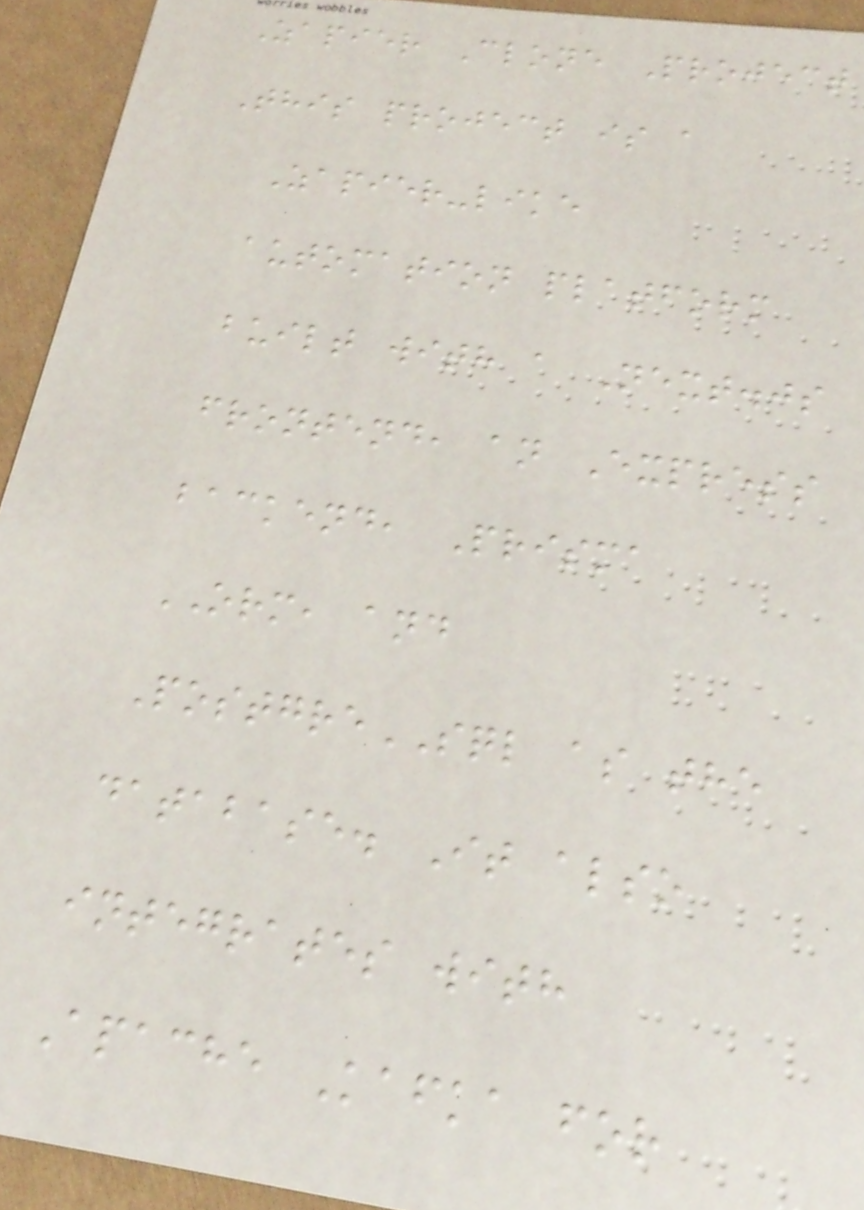Zapier Clone Project
This project is a
Zapier-like
automation platform
built with a Next.js
frontend, an Express
backend, Prisma
ORM, and
PostgreSQL as the
database. It also
integrates with
Apache Kafka for
